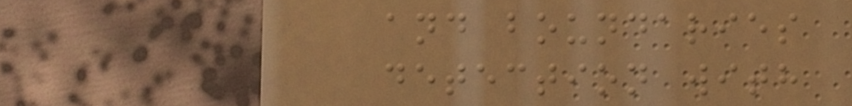and boundaries
detection with
